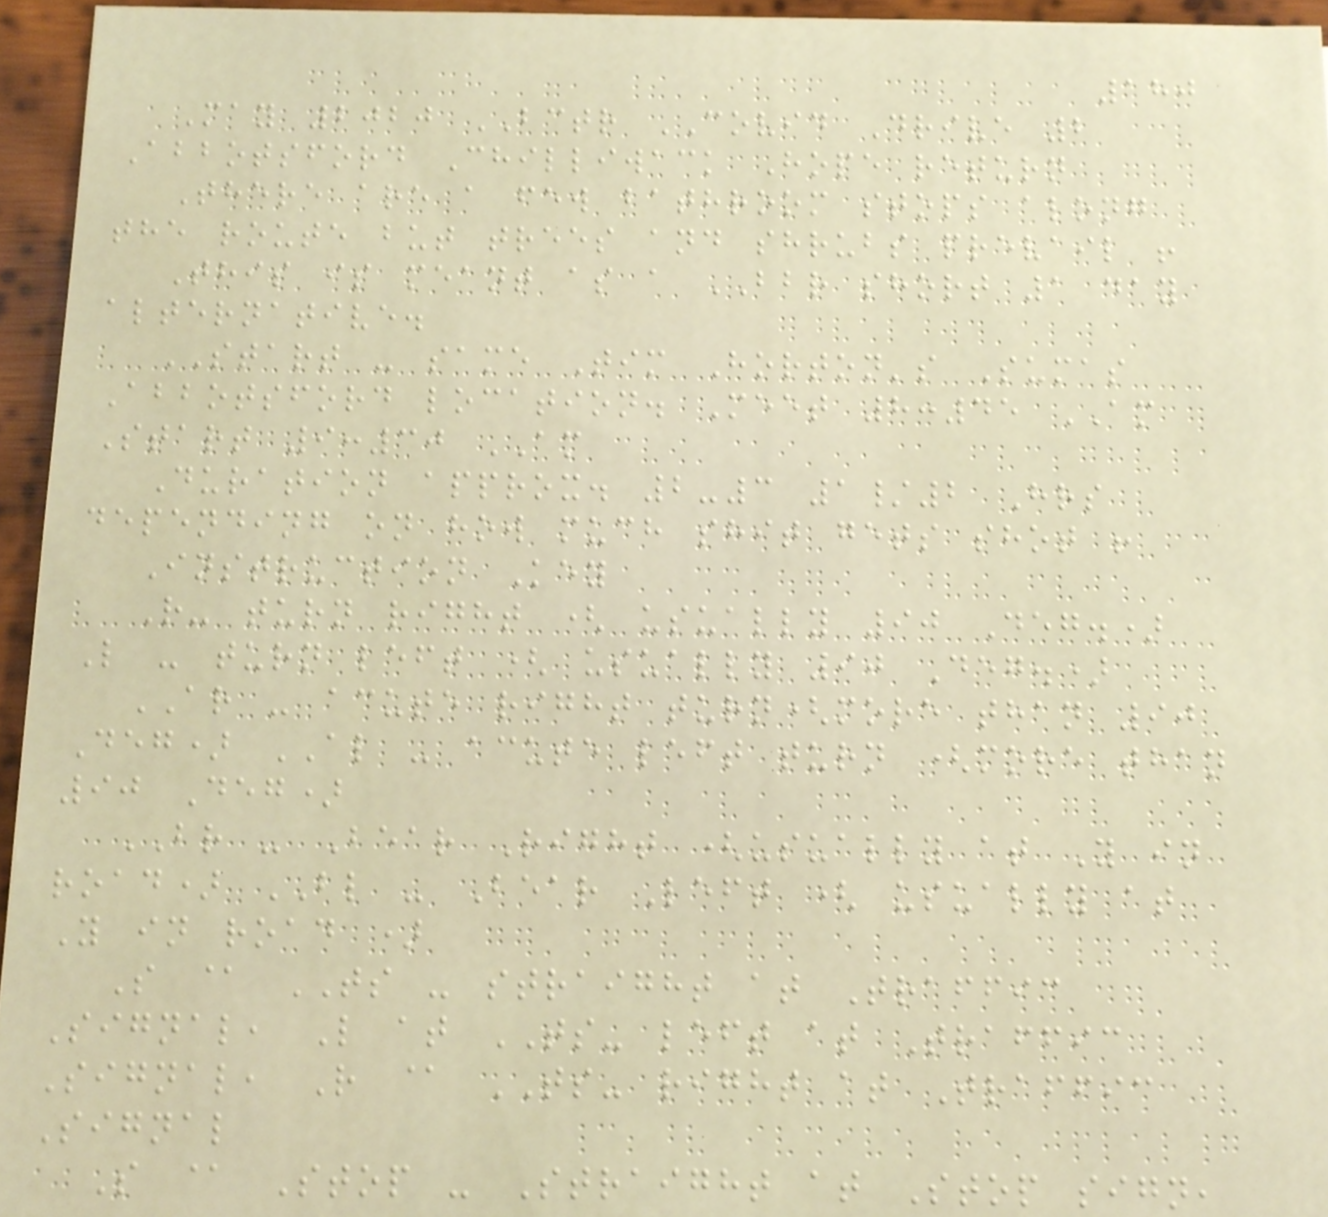180
May 2020 BCTR COVID Drive 2
Abbotsford Chilliwack Hope return
There are a few bathroom stops along
the route but trees and shrubs prevail !
This is meant as a BBR short 1 day
alternative.
START - same Tim Horton's Sumas
Abbotsford location. Meet 8:45 AM
Start 9:30 AM
Duration approx. 2-3 1/2 Hrs
depending on how much shit gets shot !
Instruction Key
R- turn right ( usually 90 Deg.)
L - turn left ( usually 90 Deg.)
AR - acute right turn(more than 90
Deg) AL - acute left turn (more than
90 Deg)
BR - Bear Right (usually at Y in
road) BL - Bear Left ( usually at
Y in road )
S @ TS - straight at Traffic
Signal, L at TS- left at Traffic
Signal, R @ TS- right at Traffic
Signal
S @ Stop - Straight at Stop sign,
